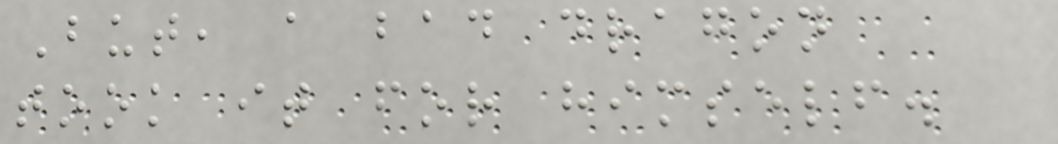But, a bad dragon
took it for himself.
